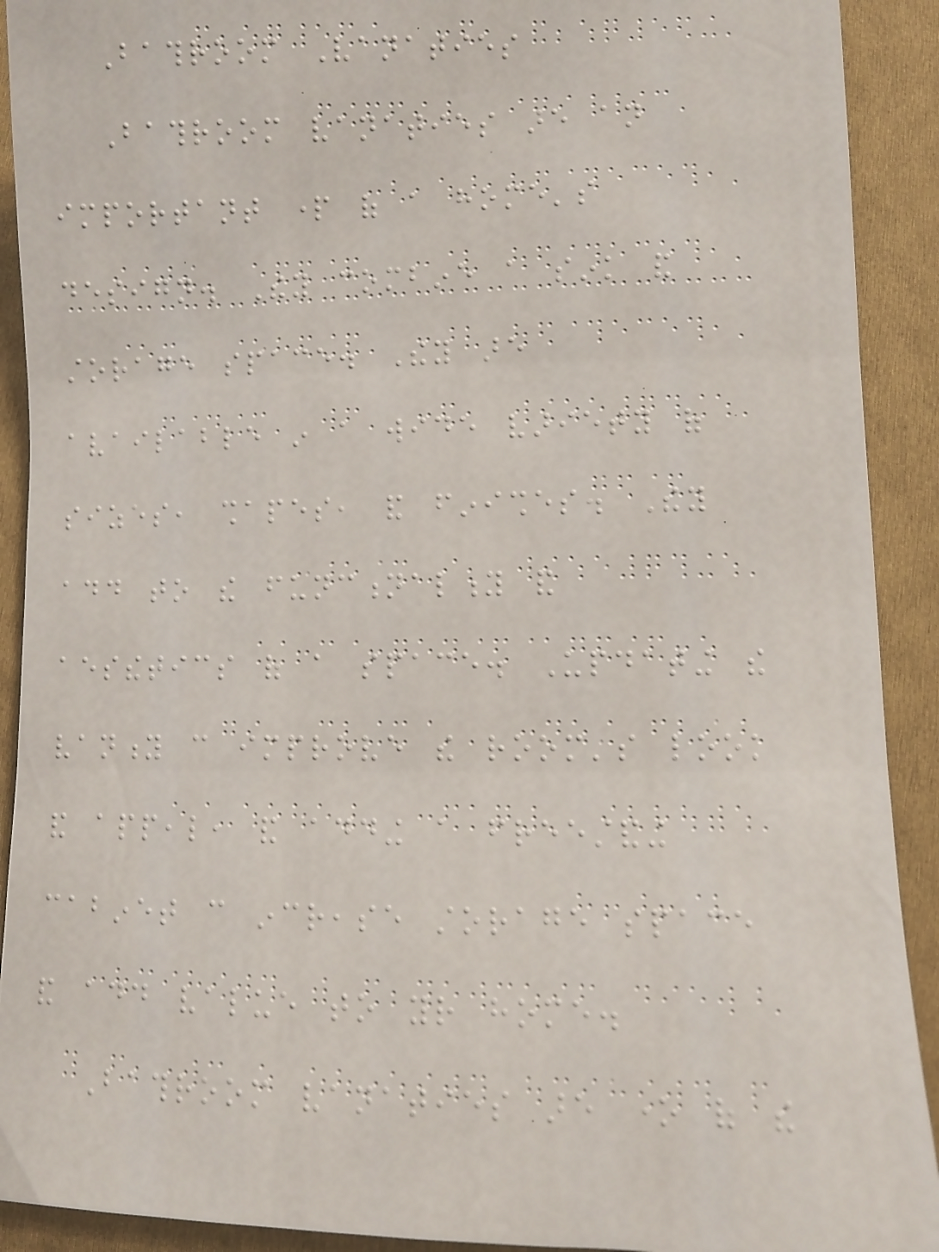Bathroom Vanaties
Bathroom vanaties are an
important part of a home's
design. They combine a sink and
storage space. They are
available in a wide variety of
sizes, shapes, and finishes. They
add to the functionality and
aesthetics of a space. Updating the
vanity can improve the room's look
and appeal, and adding a freestanding
cabinet can increase storage space
and add value to your home.
Bathroom vanaties are one of the
